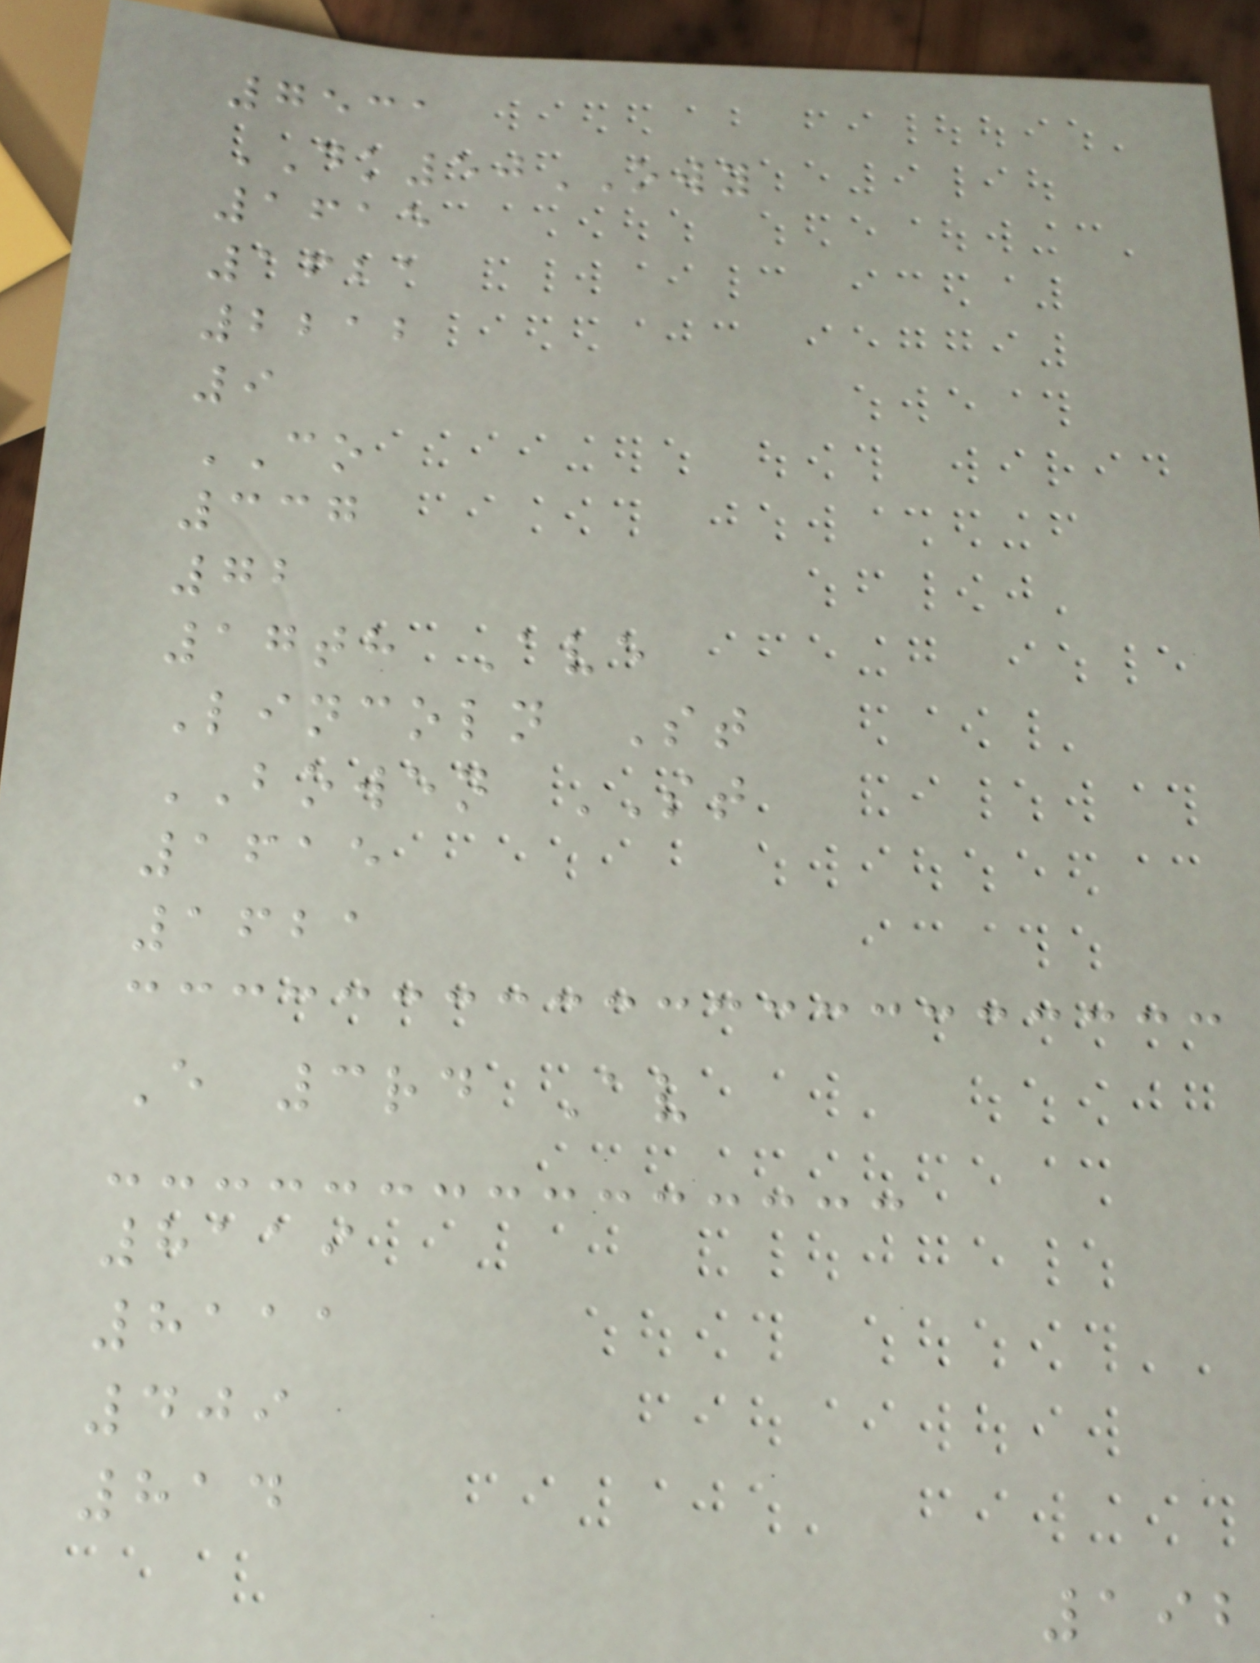7531
DK50OWY
1615
1621
2212
9
CO
337
72
17th Ave
Lincoln St
BOWEN ST
1615
1621
E 3rd Av
8119
8111
409
814
192
